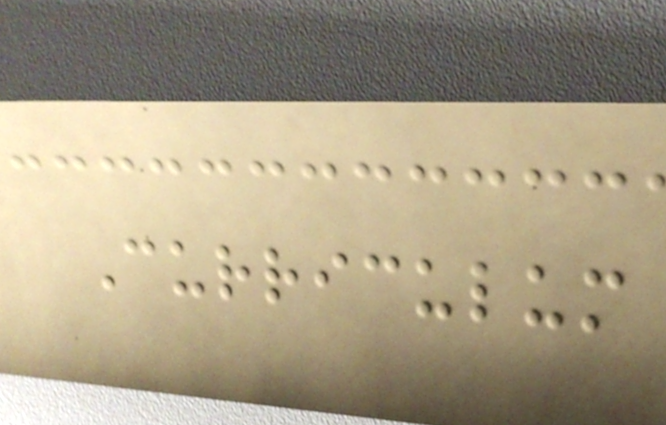Curriculum
